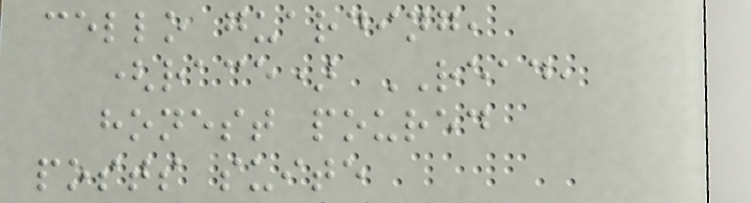cello guarding,
(race) READ,
honest poured
posts suite
